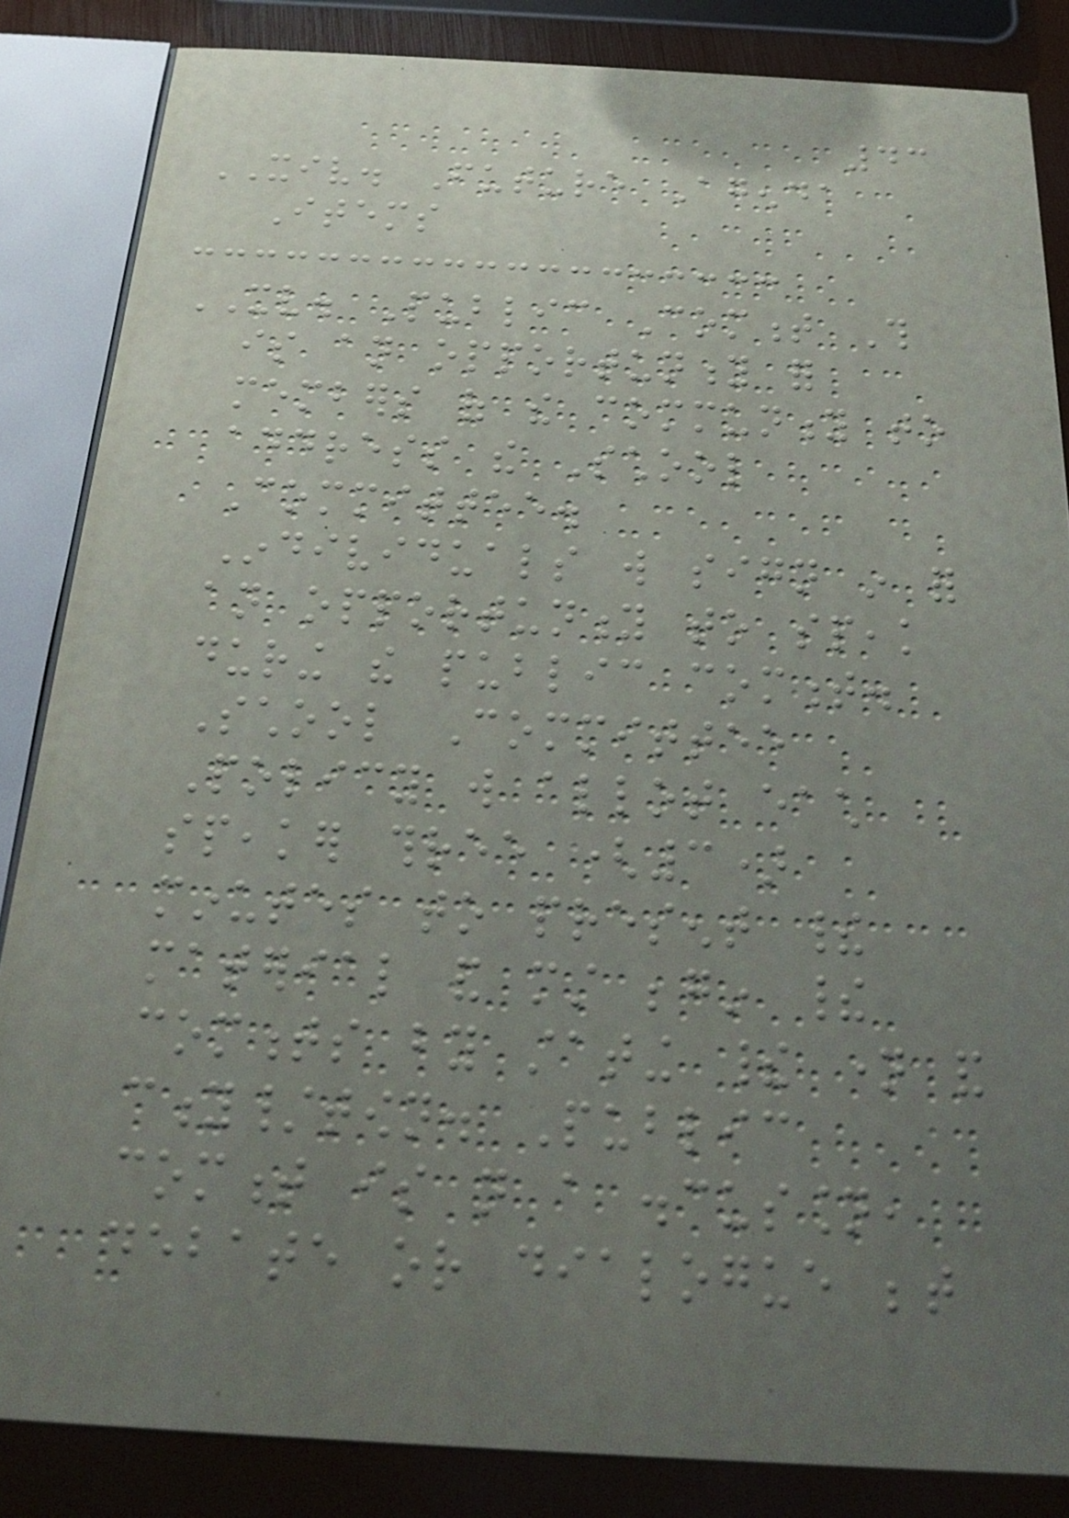43
XIV. Future Agenda
Items
XV. Public Comment This
is an opportunity for
members of the community to
address the School
Committee.
Individuals will sign in for
an opportunity to speak
during the public comment.
School Committee
Policy will allot each
speaker three (3)
minutes to present their
material and must begin their
comments by stating their name and
city/town. Public
comment is not a discussion,
debate or dialogue between
